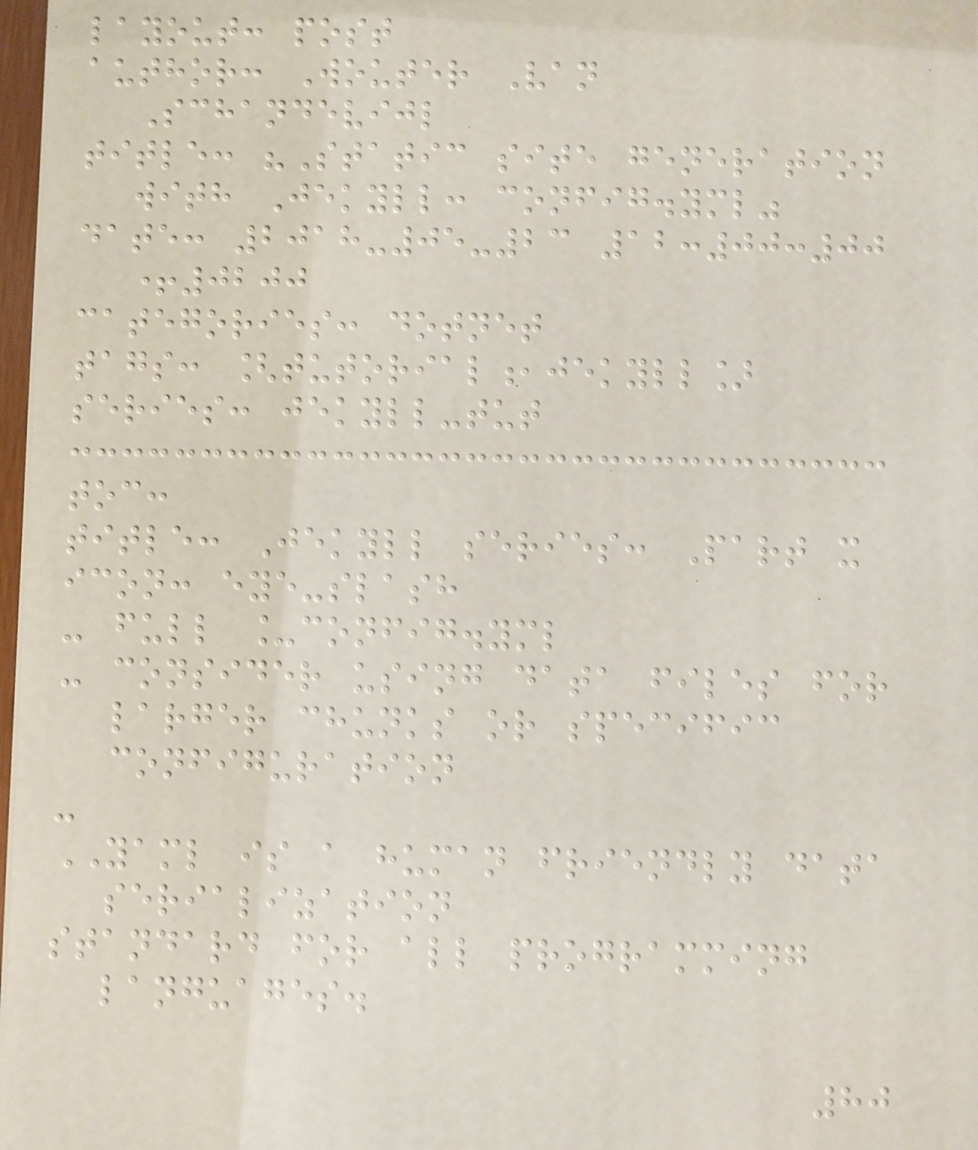layout: post
author: Wouter Van
Schandevijl
title: "Static site generation
with Jekyll: config.yml"
date: 2018-05-23 12:00:00
+0200
categories: dotnet
tags: [tutorial,jekyll]
series: jekyll-tut
toc:
title: Jekyll series: Part x
icon: eye-slash
- full _config.yml
- consider using data files for
larger chunks or specific
configuration
-
YAML is a human friendly data
serialization
standard for all programming
languages.
80
